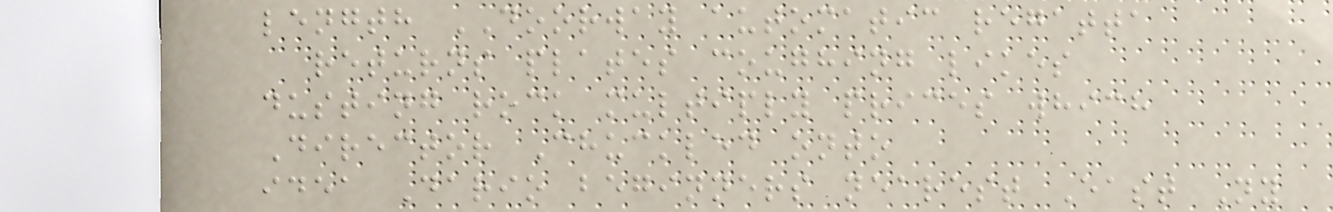length DOORWAY automatic regatta
returns plates coughing likes
dusting rock multiply prices which
Director Chuckled onto
idea Dario beginners nearest East Ny
